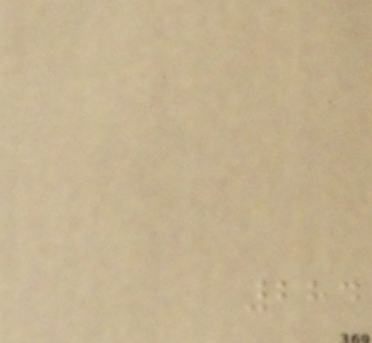284
